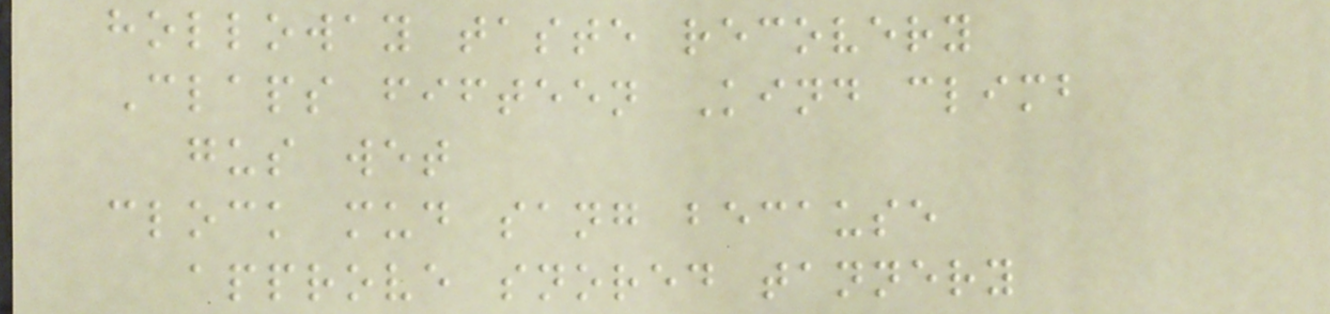holloway taste recovery
Claps fifteen Kind climb
gus wet
clock mud sang because
approve snored tannery
